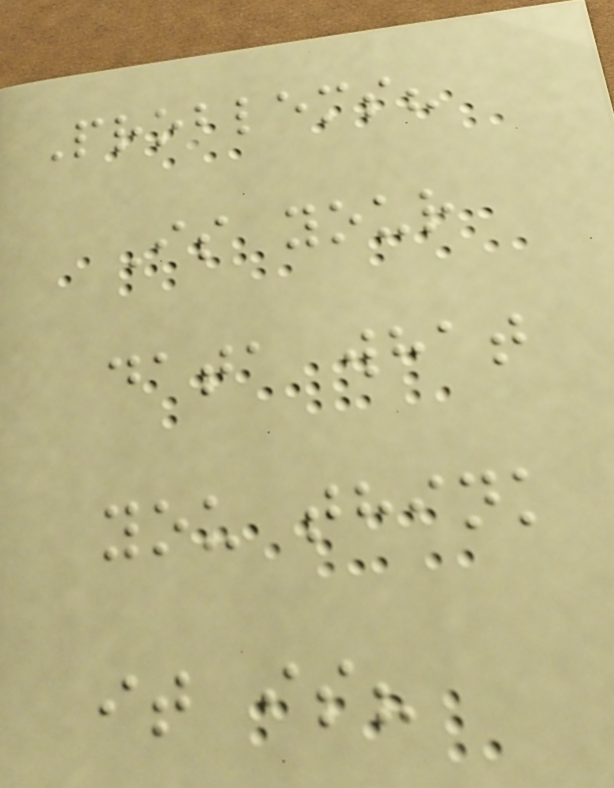Problems?
Is your
data what
you think
it is?
